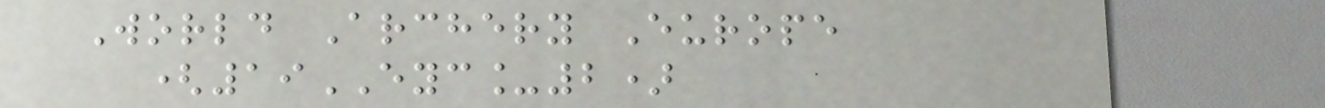World Archery Europe
(19EYC_2)
